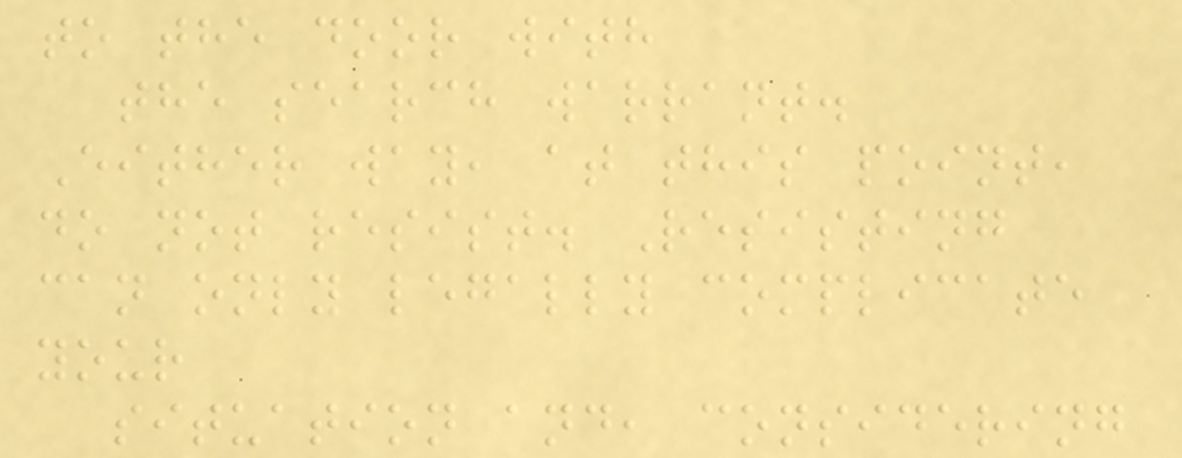to the door with
the search warrant.
Either way, at this point,
do not resist. Resisting
can only legally complicate
your
situation and, considering
